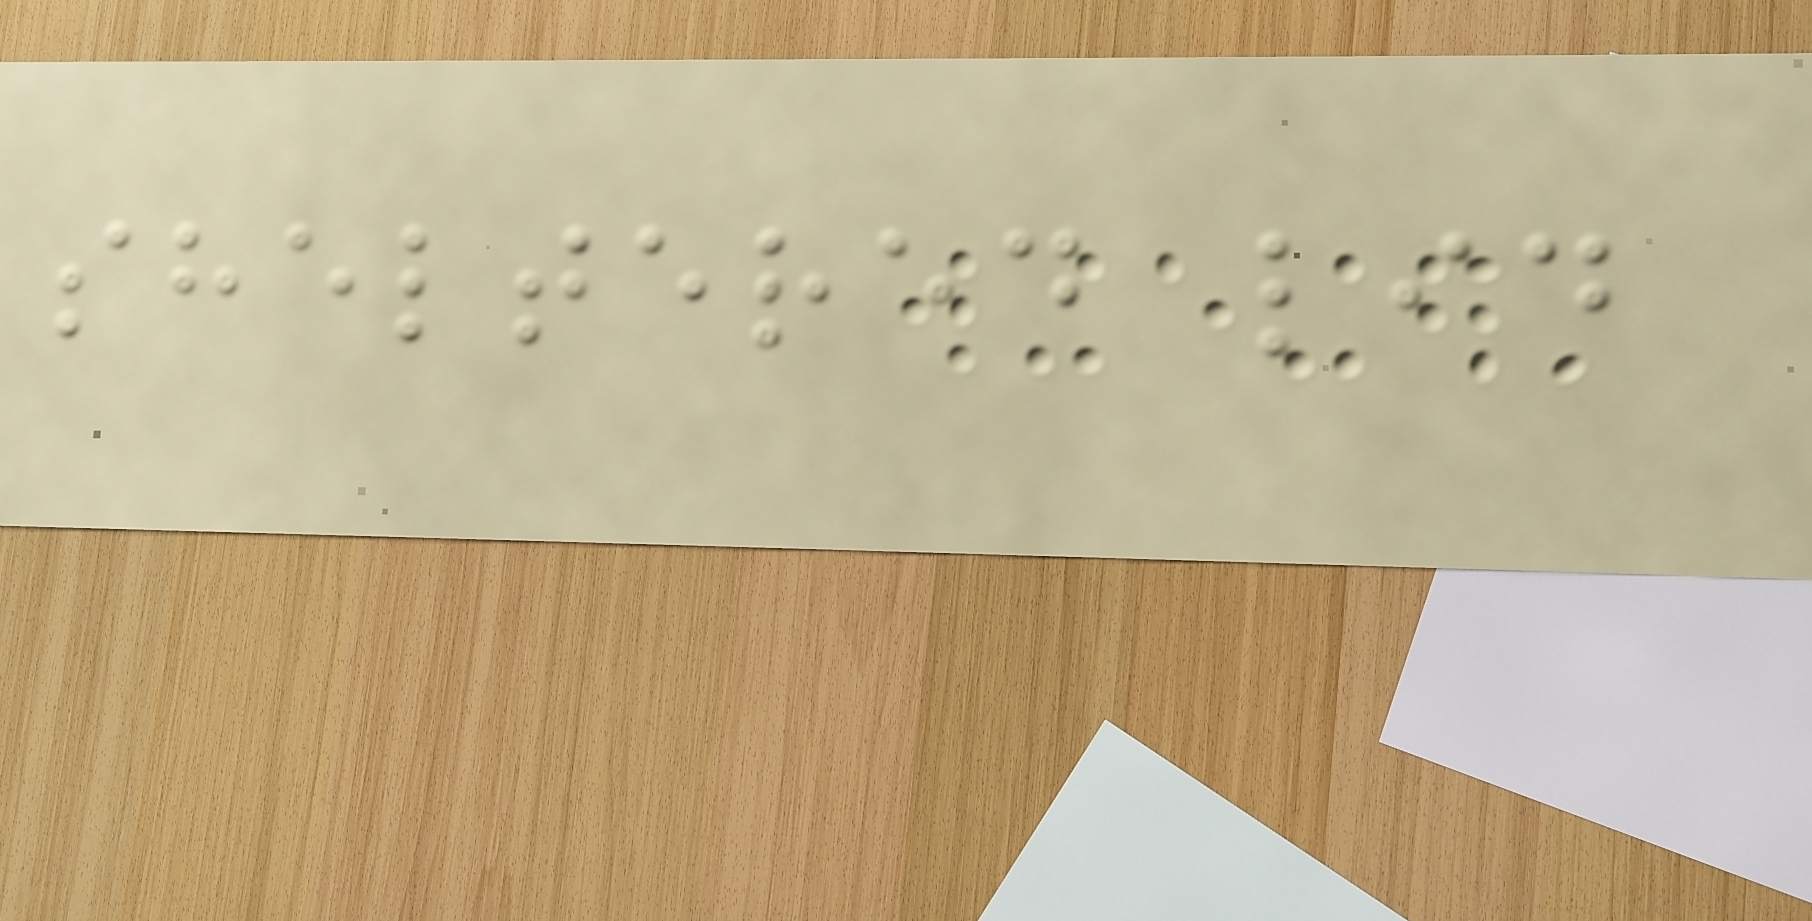sheltered lid
